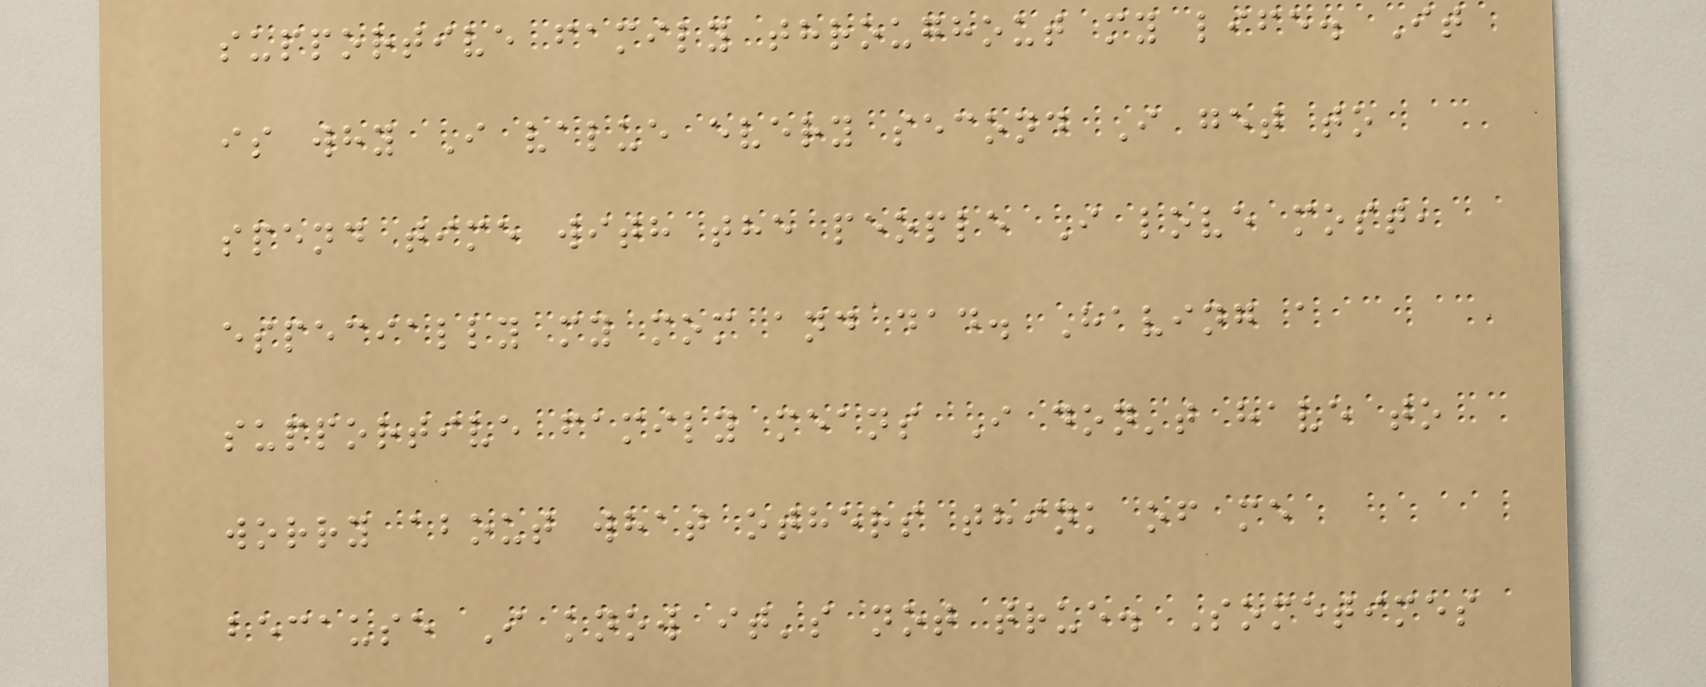supportive family throughout my life. It
is why I value every second I get to
spend time with the people I love most,
especially my mom and dad. Having a
supportive family means I don't have to
worry about what others think of me
because I know it's not true. Sometimes
